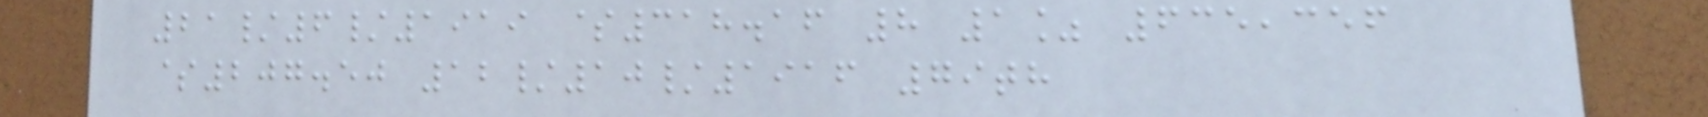21/6/1919 $318.16 8 1% 635,356
$207.50 12/10/1916 79th
